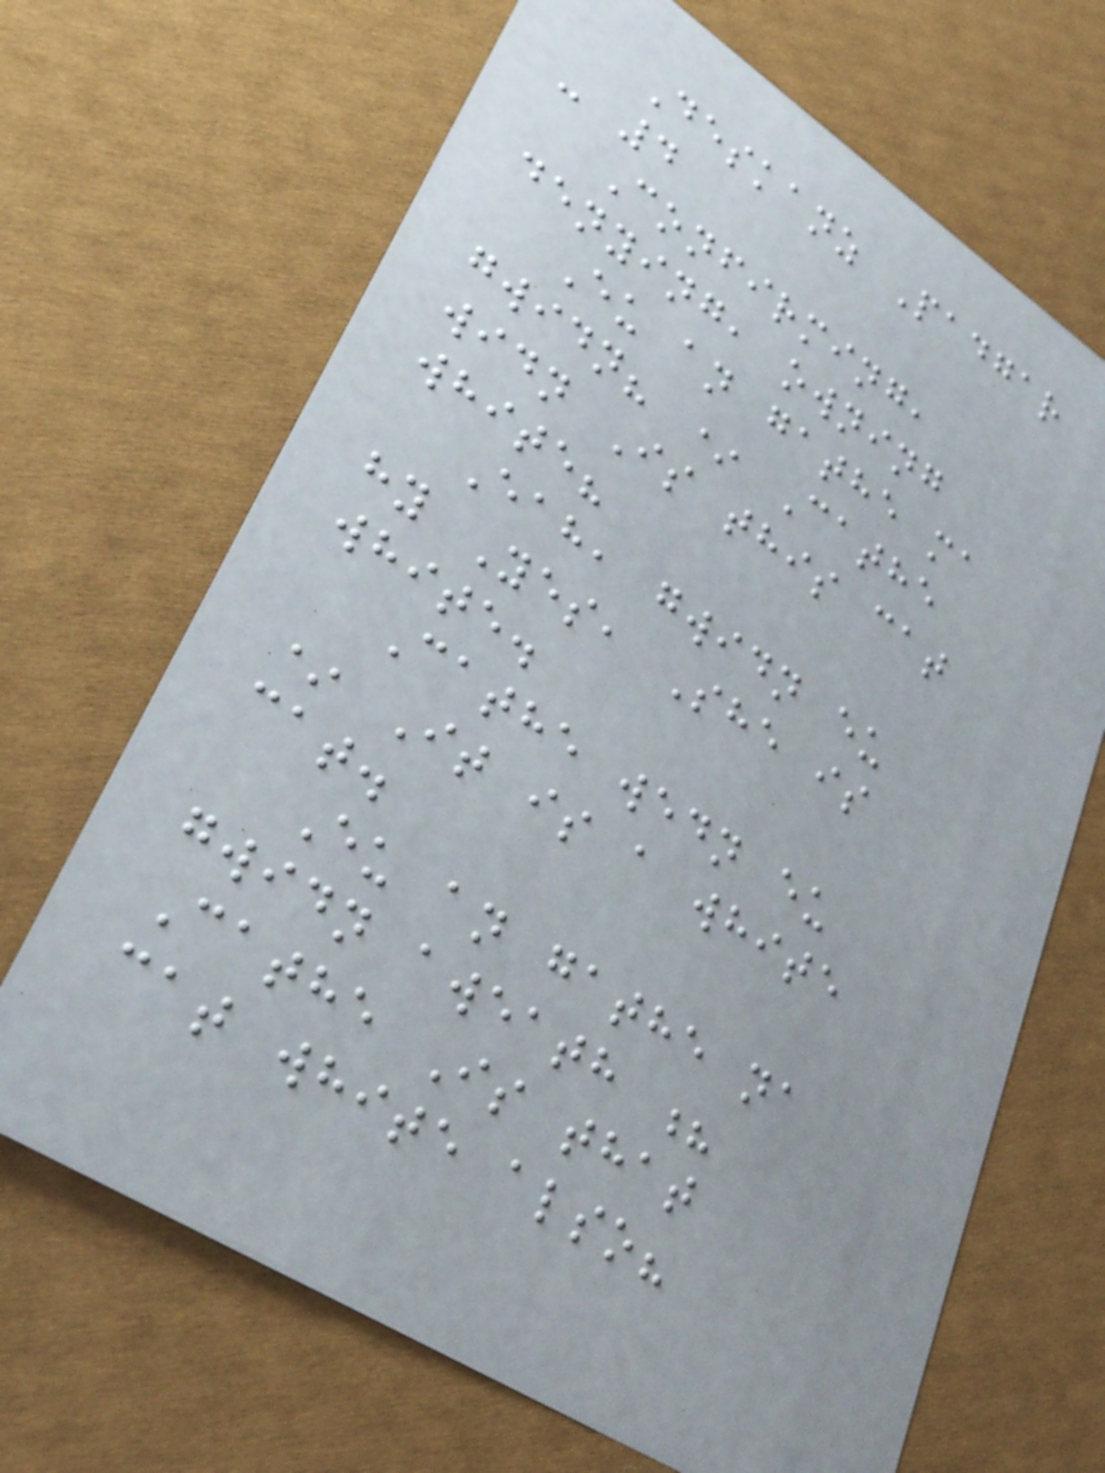Deskanz Padgar
- 4
Confirming,
denying, owning
Eu an gathe ma
gwidn? * Cathe
widn Is this cat
white?
Eah, gwidn eu
hy Yes, She is
white.
Cathe wedn eu
* It is a white
cat.
Eu an gathe na
gwidn aweath ?
Cathe Is that
cat white also?
